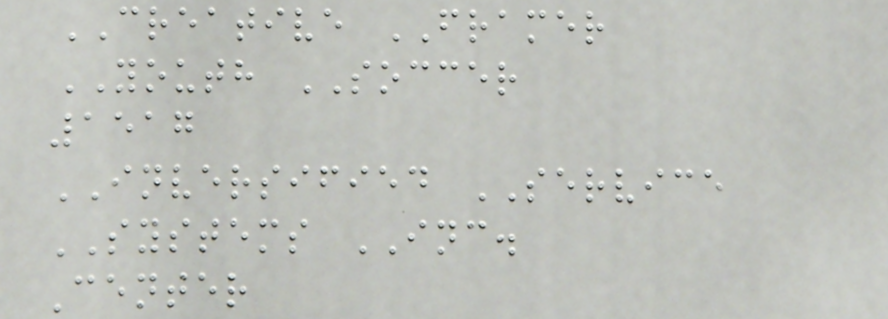CREATIVE FRAMER
YOUTH SOCCER
1517
INVERSIFIED SERVICE
SYSTEMS INC.
Center
